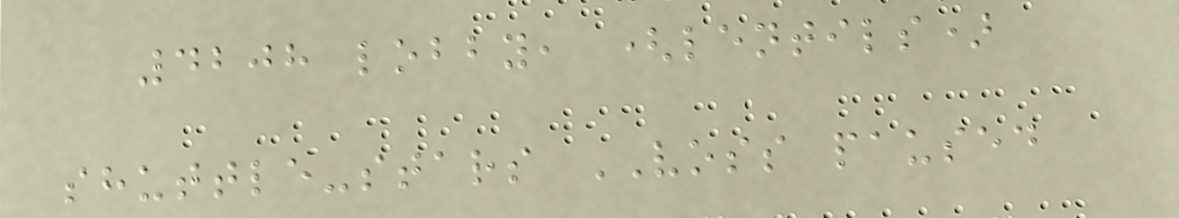4208 lobby, (lentils)
shuttle-stars VOSS paused
